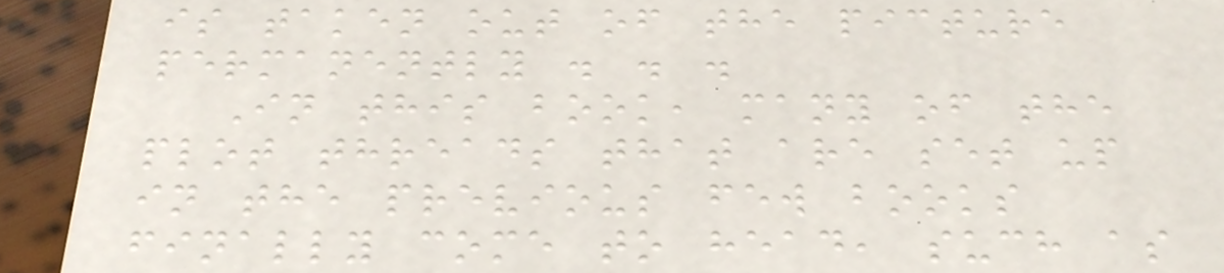is taken out of the picture
permanently . . .
In this book, many of the
plot threads that are set up
in the previous few books
finally come to head, such as
